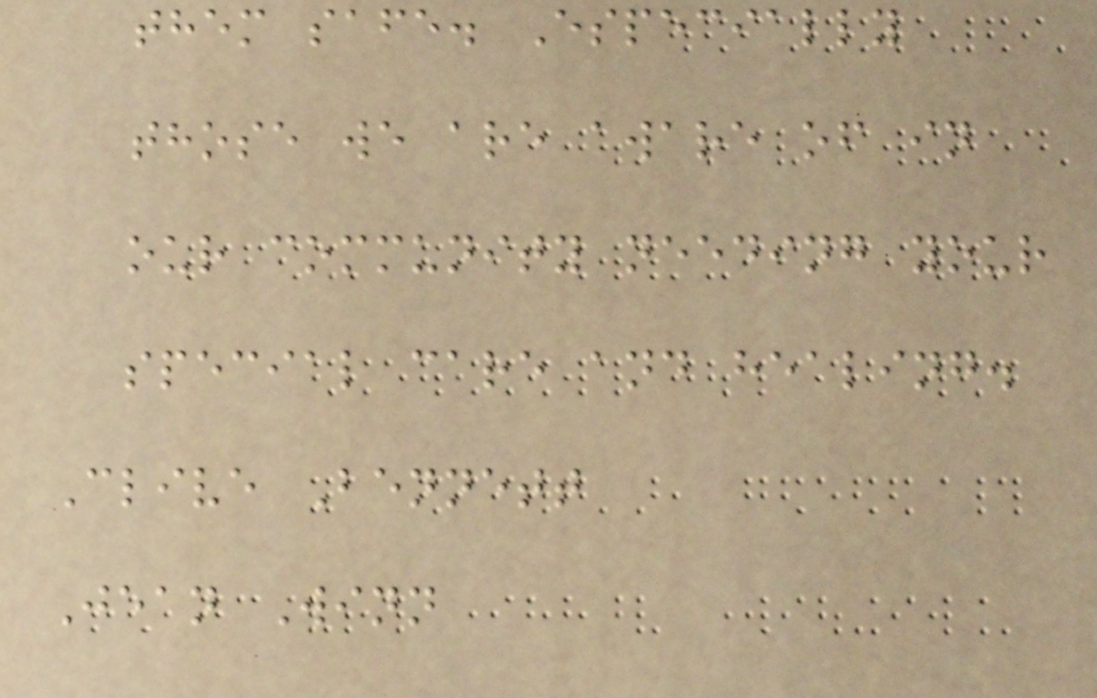them safe. Especially
those we are aware of in
our community needing your
special care and healing.
Clive Bennett
Jean Winn
